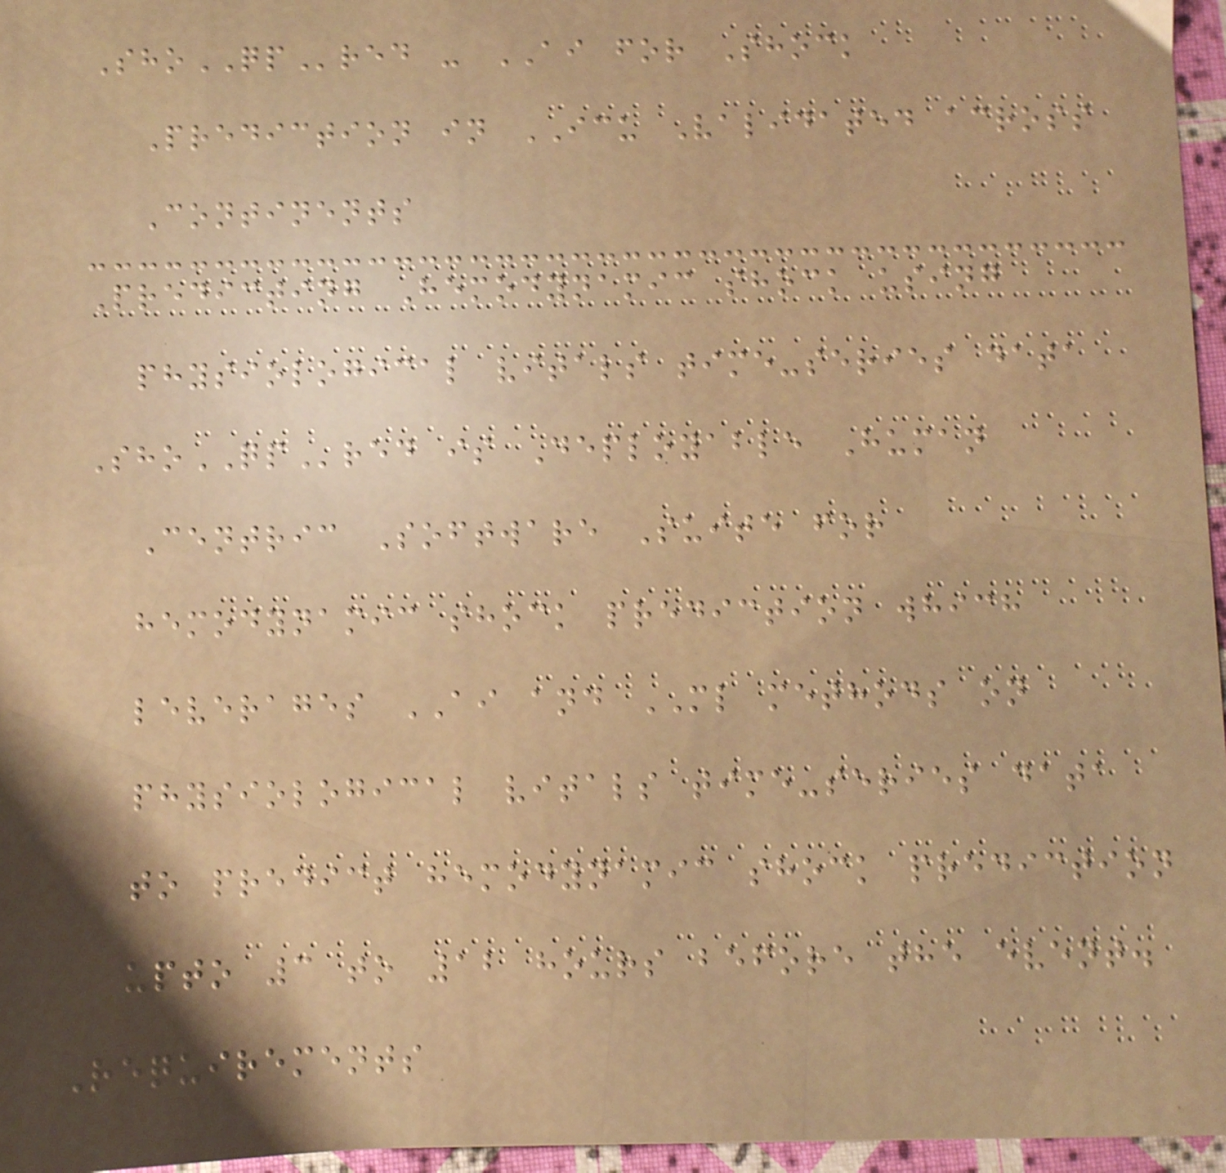ShoQPred - AI for Shock
Prediction in ICU Validated across
Continents
Predicting Hemodynamic shock using
physiological vitals time-series data
ShoQPred is Deployable Human
Centric Software Suite for
hemodynamic shock prediction which
leverages AI and ML methods on
physiological vitals time-series data
to predict hemodynamic shock prediction
upto 3 to 12 hours before the event.
Requirements
